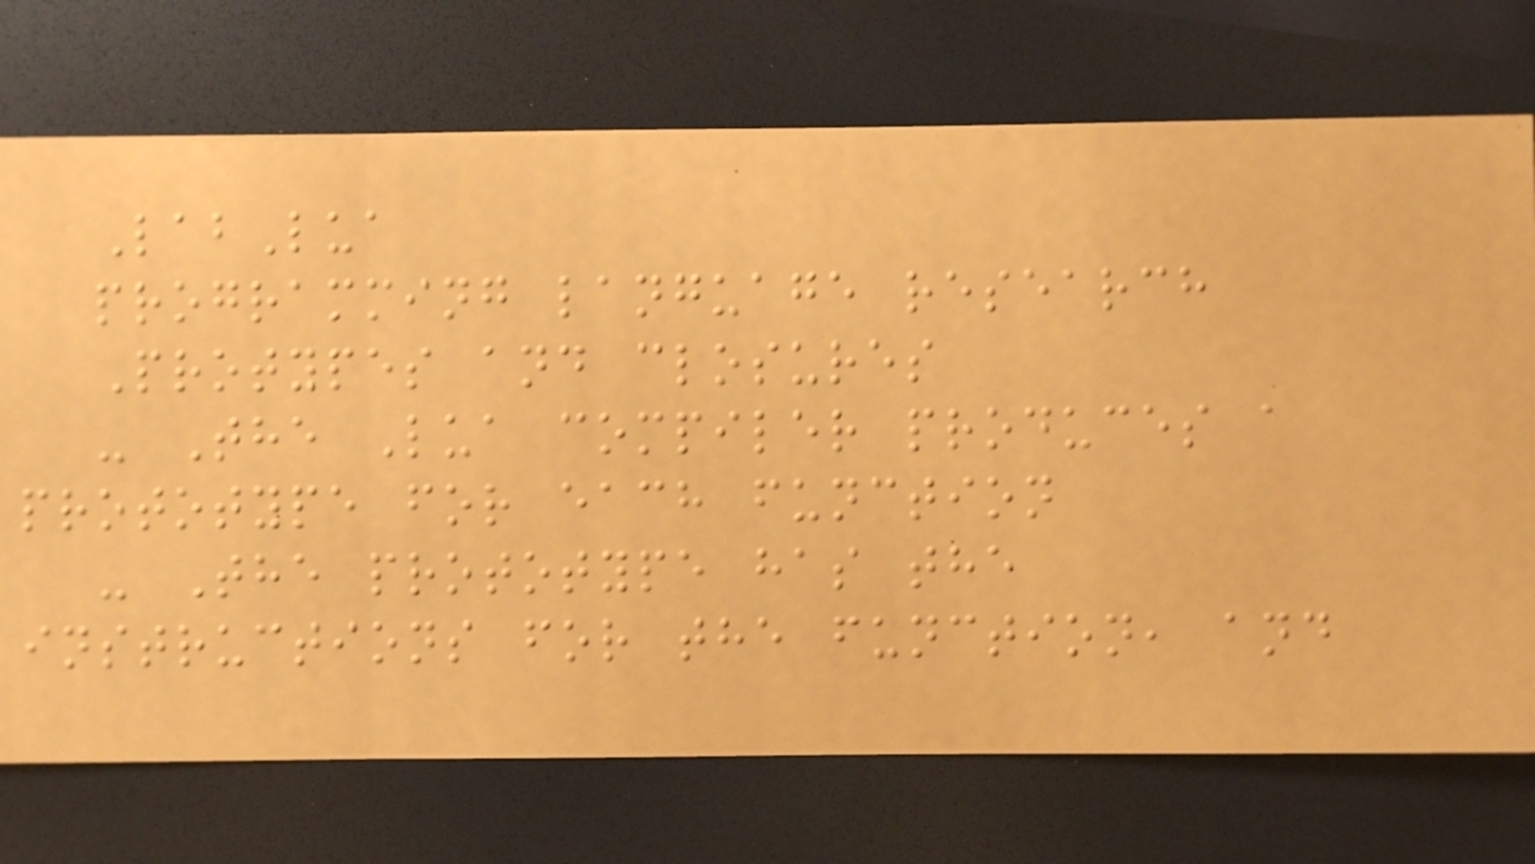LabLua
programming language research
Protypes and closures
- The Lua compiler produces a
prototype for each function
- The prototype has the
instructions for the function, and
